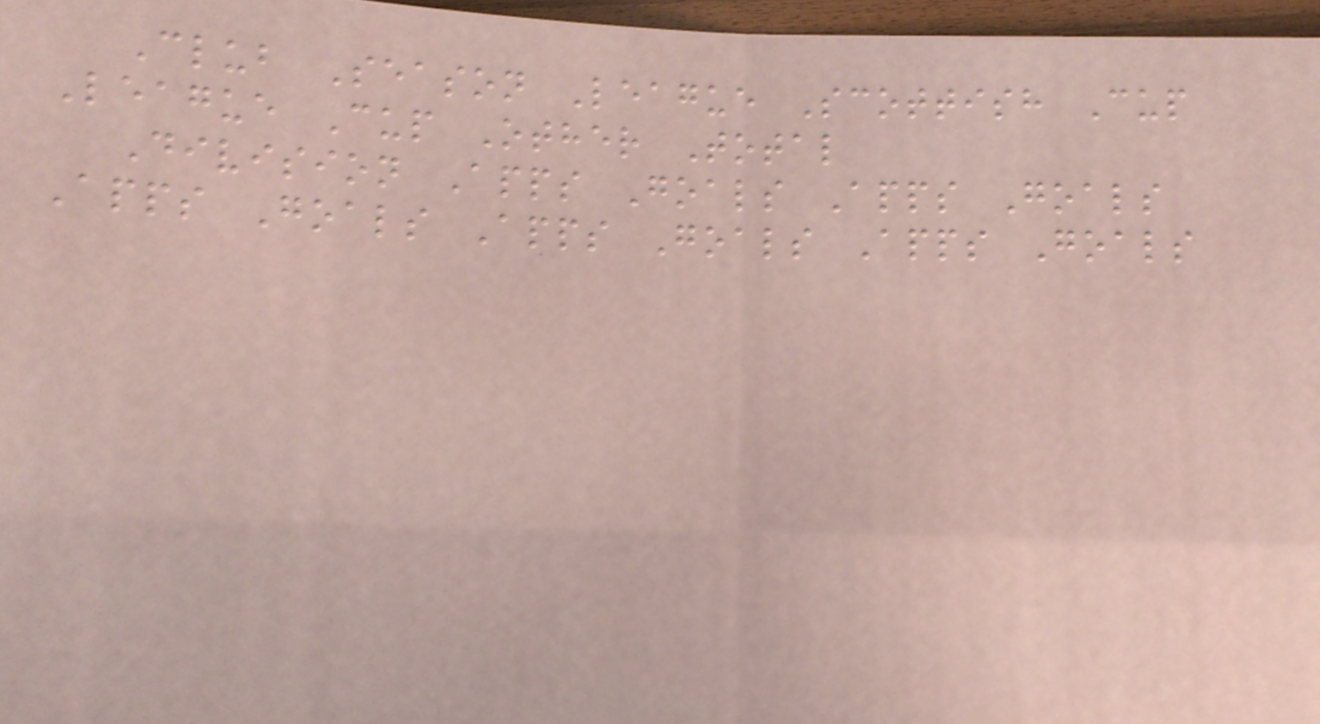Club Season League Scottish Cup
League Cup Other Total
Division Apps Goals Apps Goals
Apps Goals Apps Goals Apps Goals
